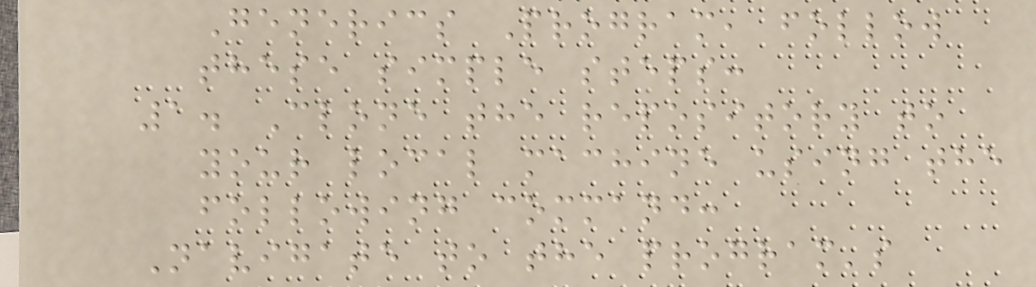Generics Program, follow
these simple steps:
1. Clone the repository to
your local machine using the
following command:
Navigate to the program's
